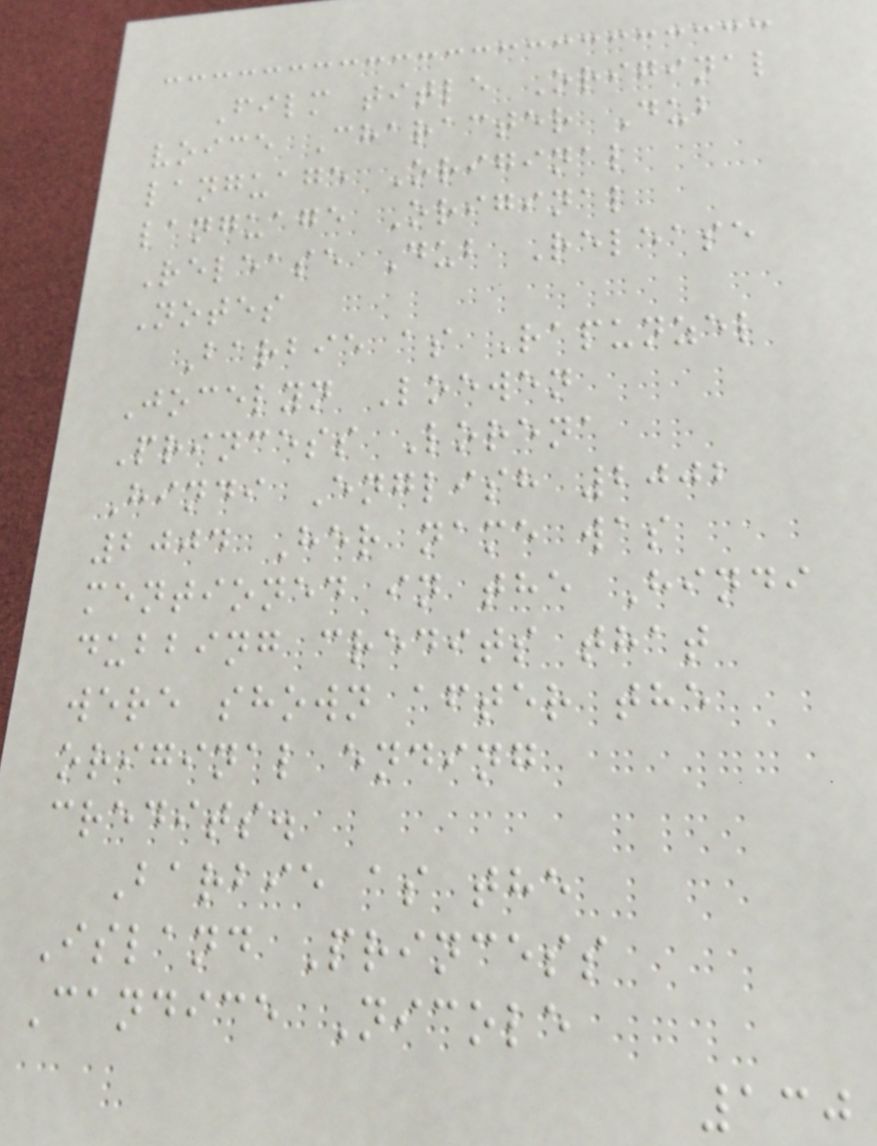Film title Original
voice Character Dub
language Original
language Original
Release Dub Release
Notes
Barbie as Rapunzel
Jocelyn Loewen
Princess Lorena
Hindi English 2002
2004 Her name was
mentioned in the Hindi
dubbing credits that
were shown after the
original ending
credits.
Barbie as the
Island Princess
Candice Nicole
130
